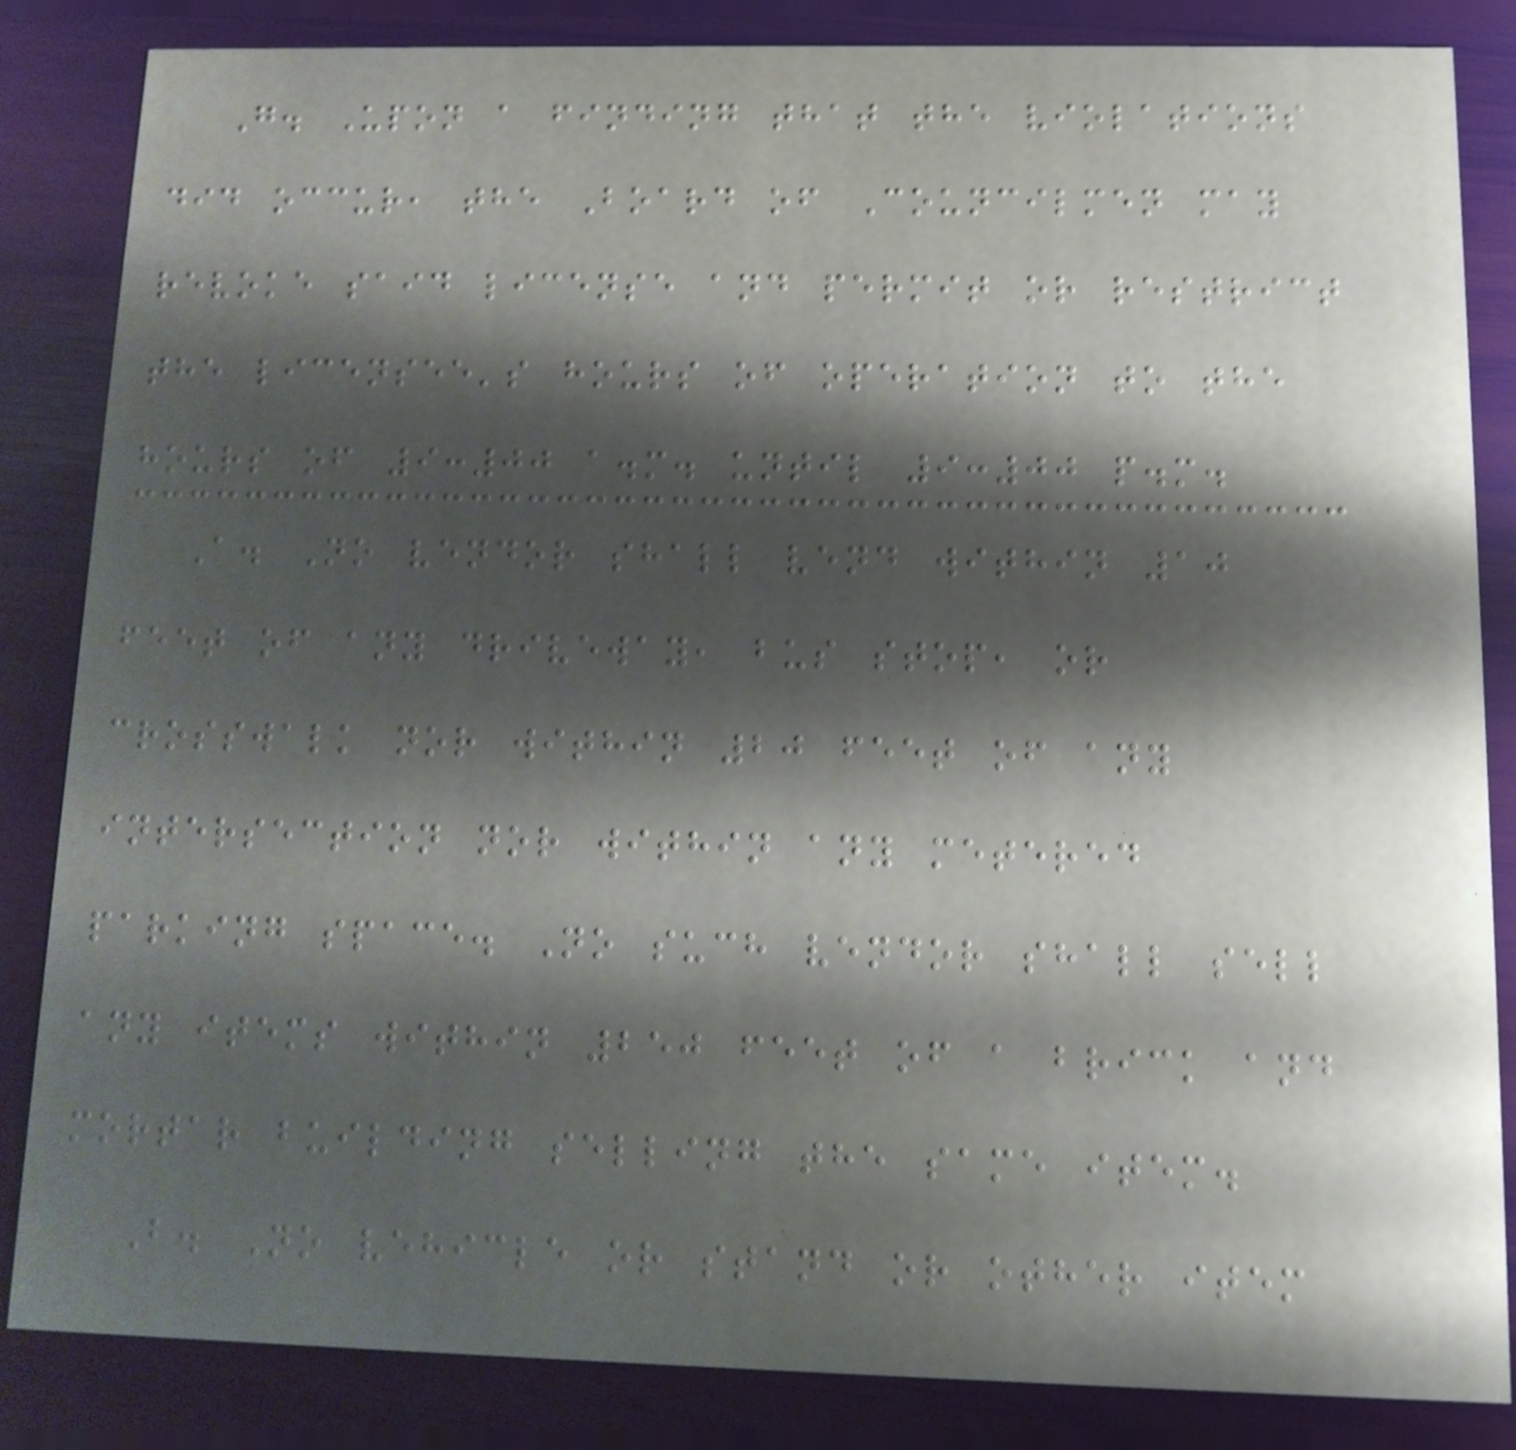G. Upon a finding that the violations
did occur, the Board of Councilmen may
revoke said license and permit or restrict
the licensee's hours of operation to the
hours of 9:00 a.m. until 9:00 p.m.
A. No vendor shall vend within 10
feet of any driveway, bus stop, or
crosswalk nor within 20 feet of any
intersection nor within any metered
parking space. No such vendor shall sell
any items within 250 feet of a brick and
mortar building selling the same item.
B. No vehicle or stand or other item
